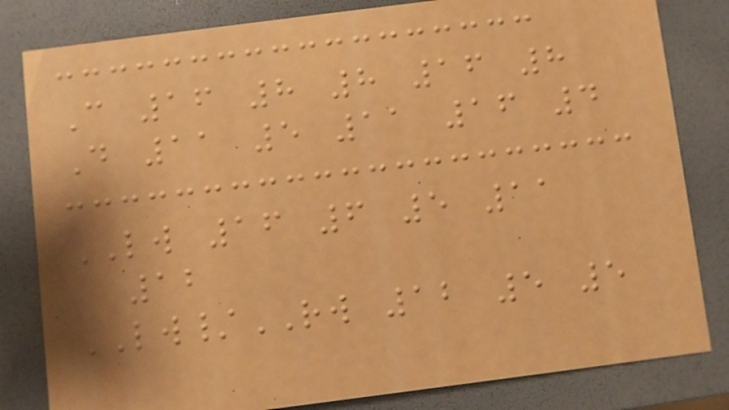C 16 8 8 16 8
D 11 5 11 16 4
LW 16 6 5 11
12
LW/RW 12 5 5
